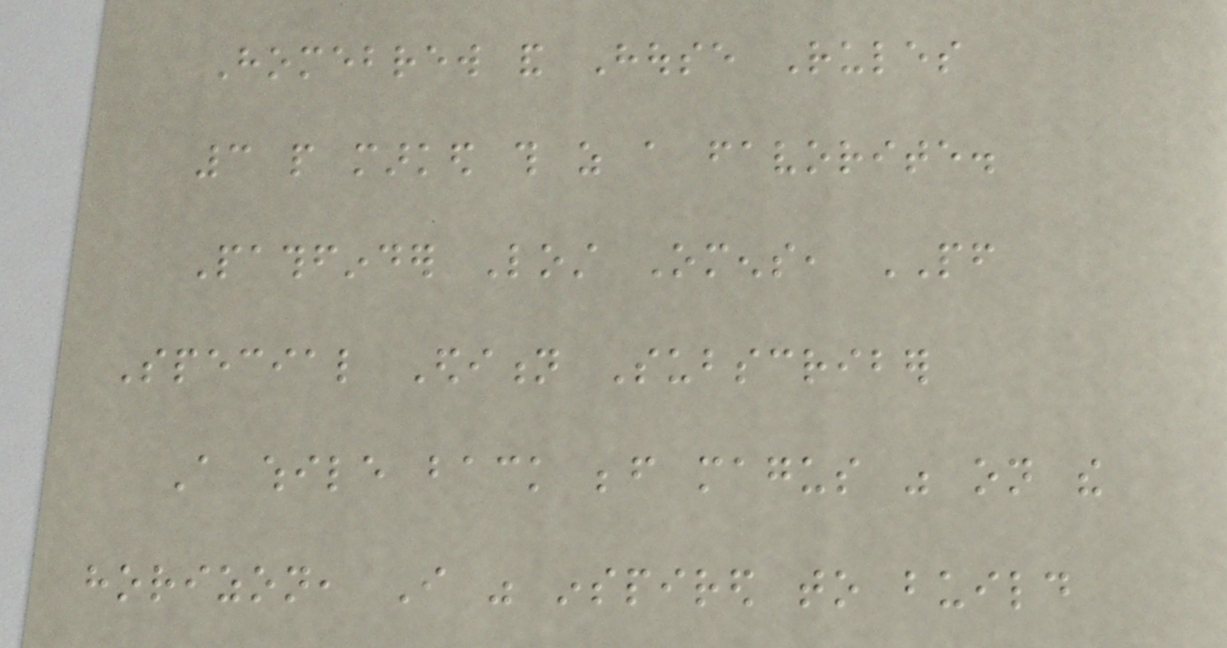Homebrew and House Rules
3 people marked this as a favorite.
Pathfinder Lost Omens, PF
Special Edition Subscriber
A while back before magus was on the
horizon, I was inspired to build
